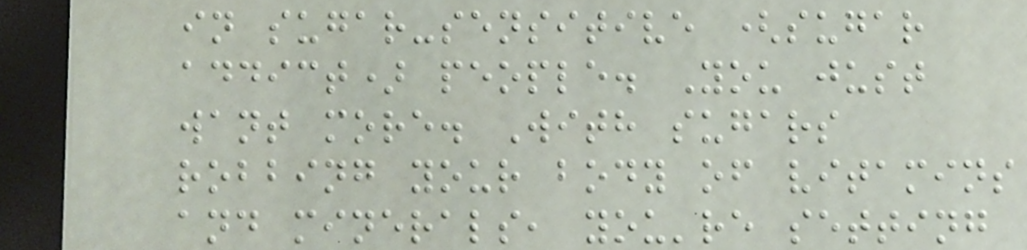in sugar-sensitive (sugar
addict) people. You just
want more. With sugars
robbing your body of vitamins
and minerals, you're setting
